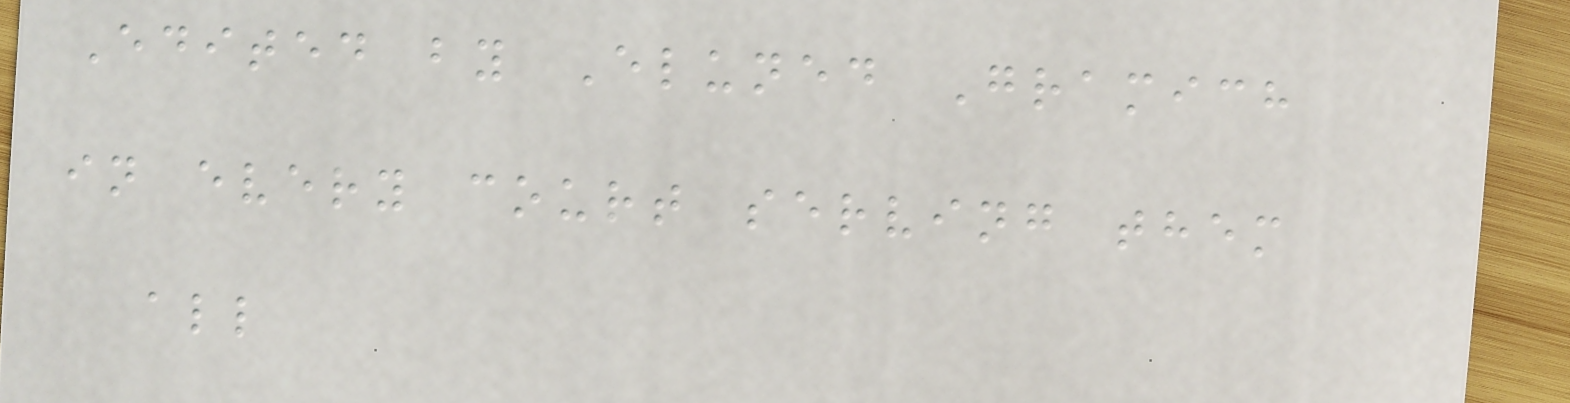Edited by Eluned Gramich
in every court serving them
all
